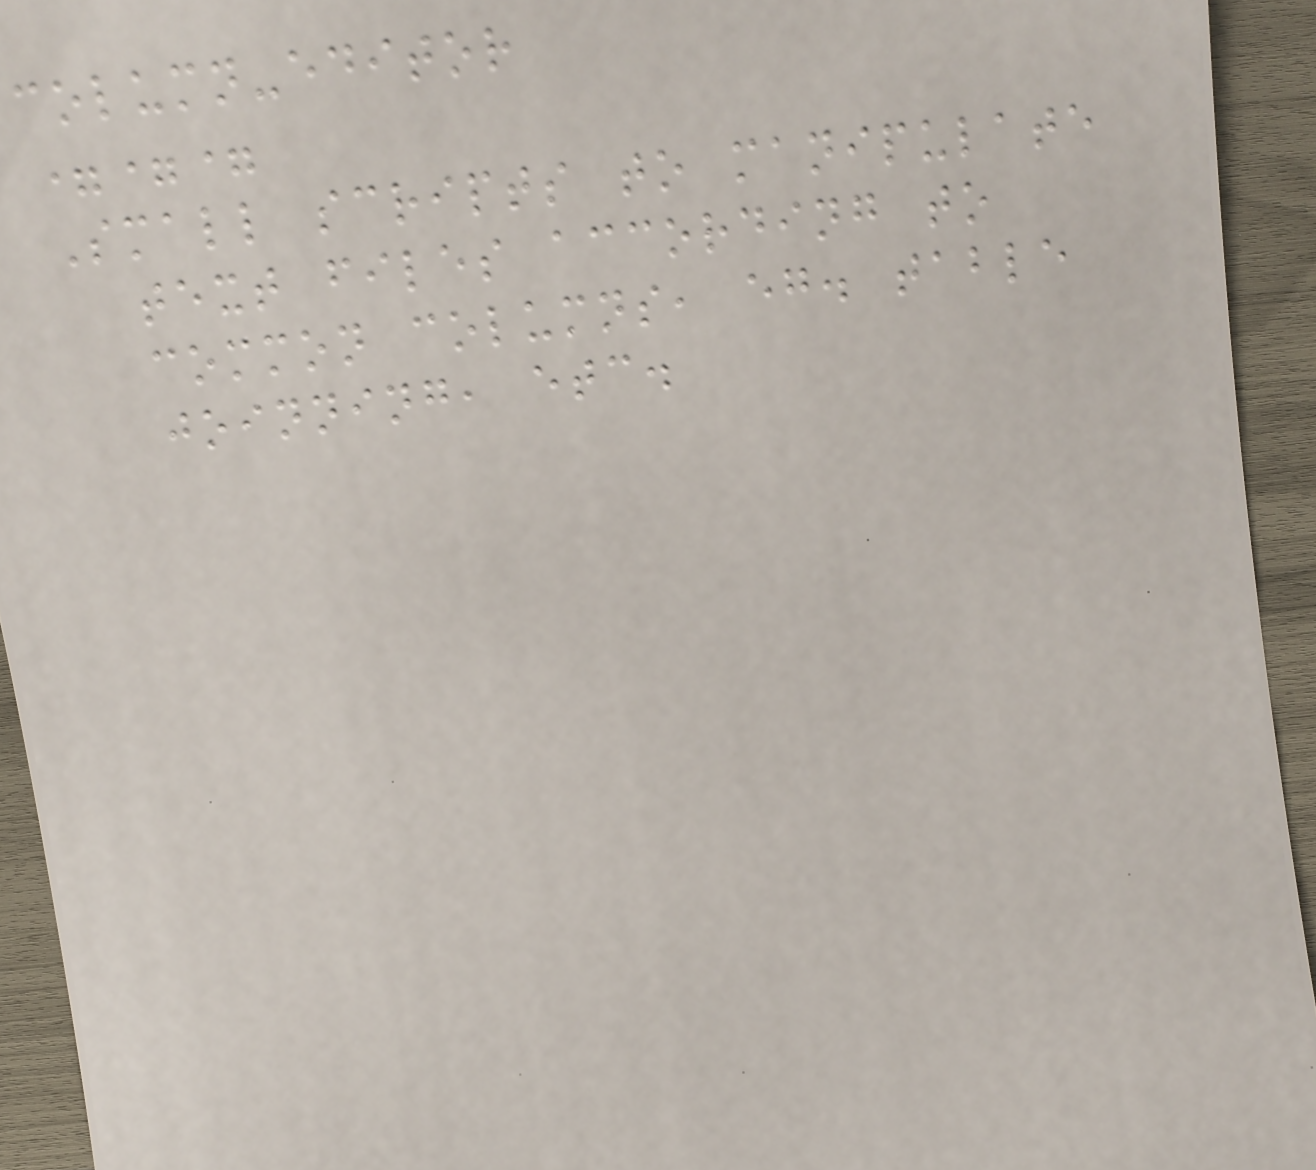column-editor
===
Small scripts to manipulate
text files according to
common columns, eg. table
joinning, etc.
